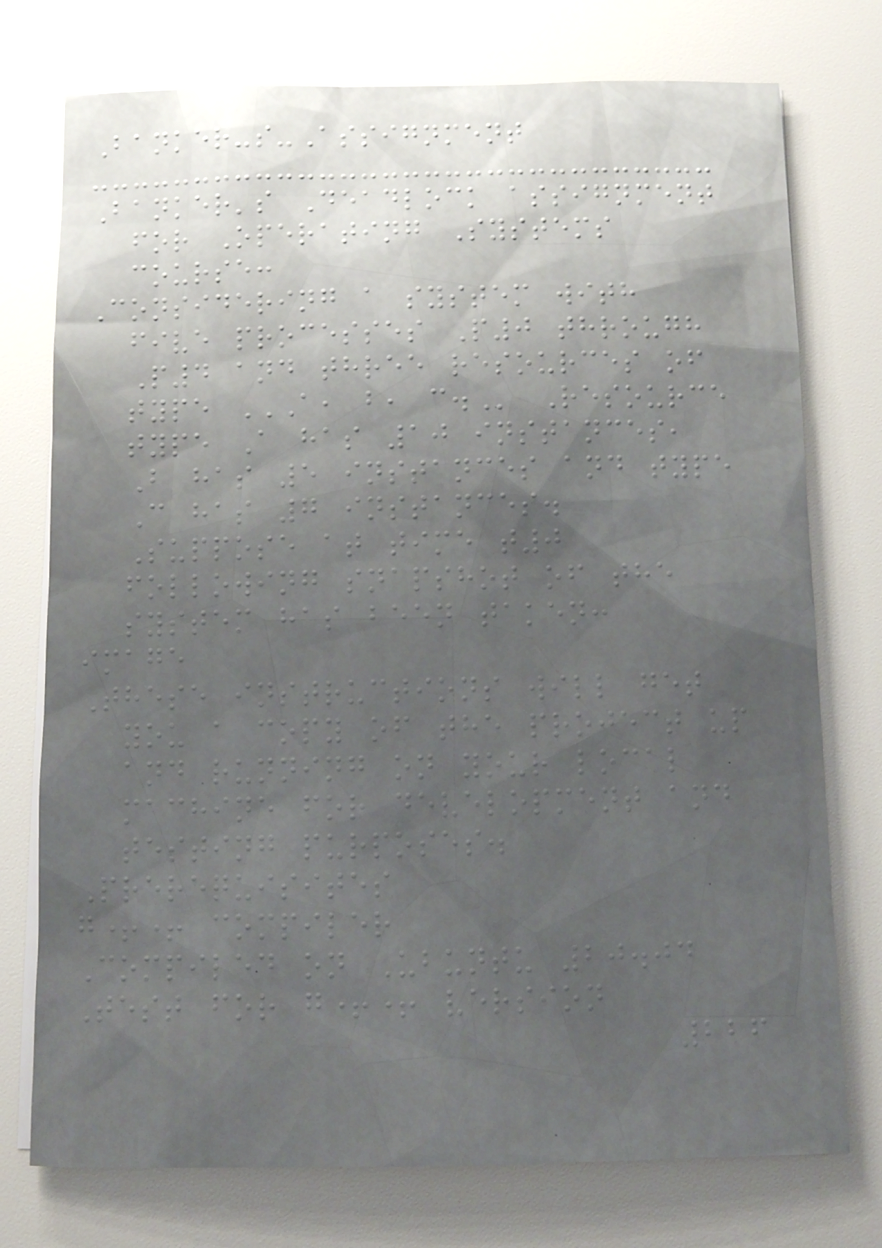Banker-s-Assignment
Banker's Deadlock assignment
for Operating Systems
course:
Considering a system with
five processes P0 through
P4 and three resources of
type A, B, C. Resource
type A has 10 instances,
B has 5 instances and type
C has 7 instances.
Suppose at time t0
following snapshot of the
system has been taken:
image
These instructions will get
you a copy of the project up
and running on your local
machine for development and
testing purposes.
Prerequisites
g++ compiler
Compiled on Ubuntu 20.04
Test for g++ version
226
